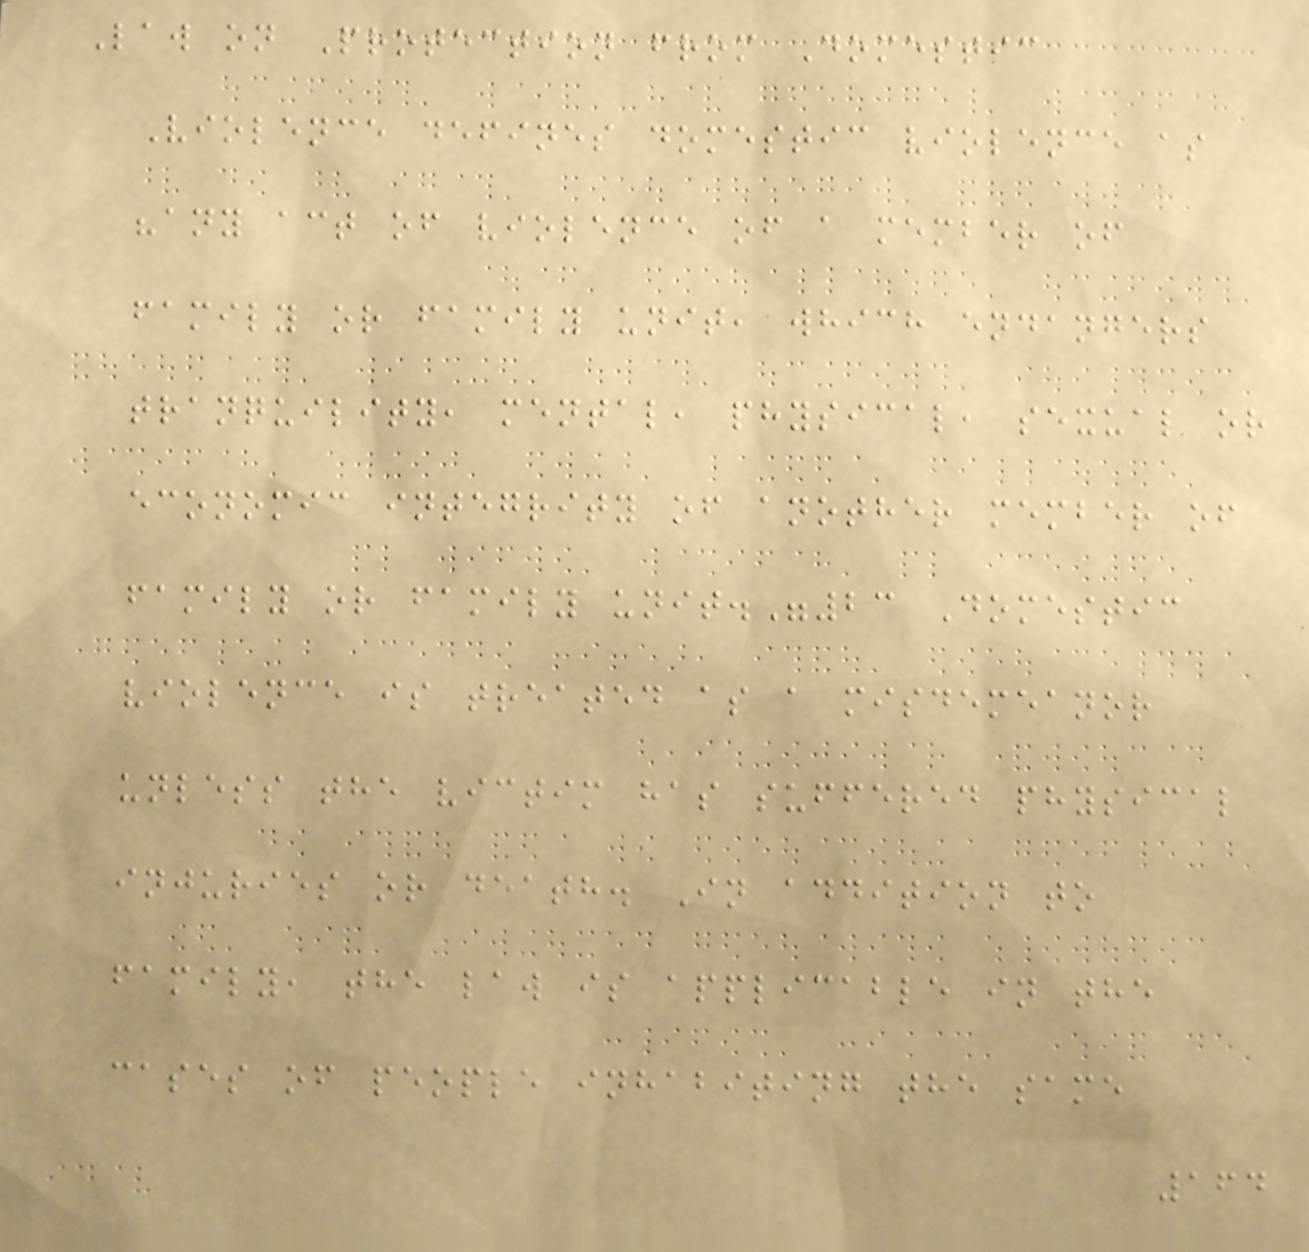Law on Protection from Domestic
Violence defines domestic violence as
"any act of violence of a member of
family or family unit, which endangers
tranquility, mental, physical, sexual or
economic integrity of another member of
family or family unit."23 Domestic
violence is treated as a misdemeanor
unless the victim has suffered physical
injuries or death. In addition to
family, the law is applicable in the
cases of people inhabiting the same
164
